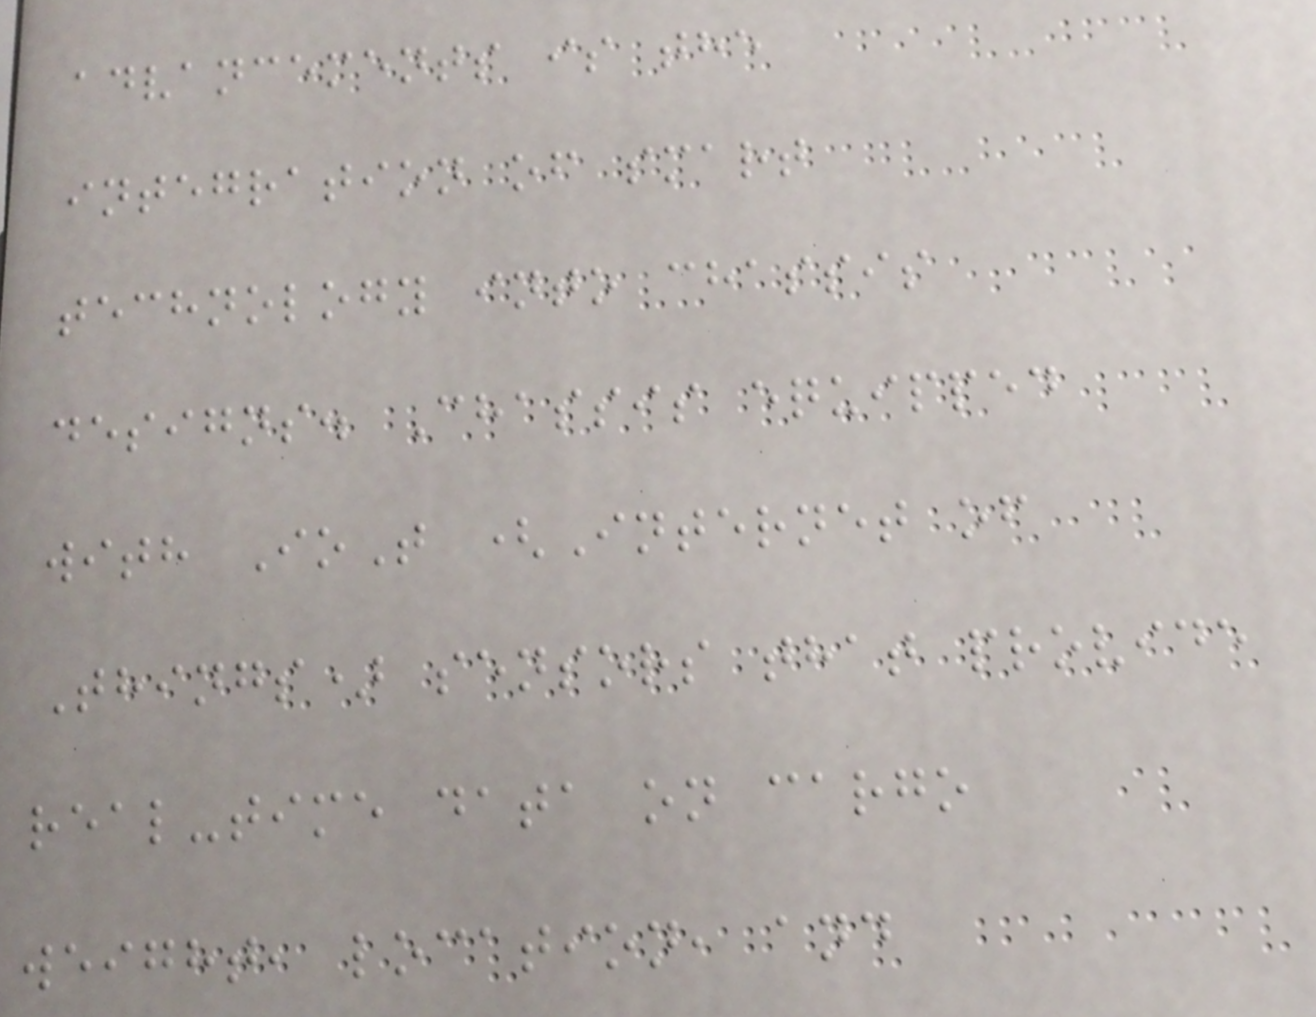advancements is the
integration of smart
technology into chassis
designs. Chassis equipped
with IoT (Internet of
Things) sensors that provide
real-time data on cargo
weight, location, and
